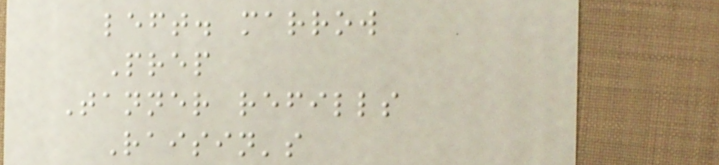left. marrow
Prep
Tanner refills
Raisin's
